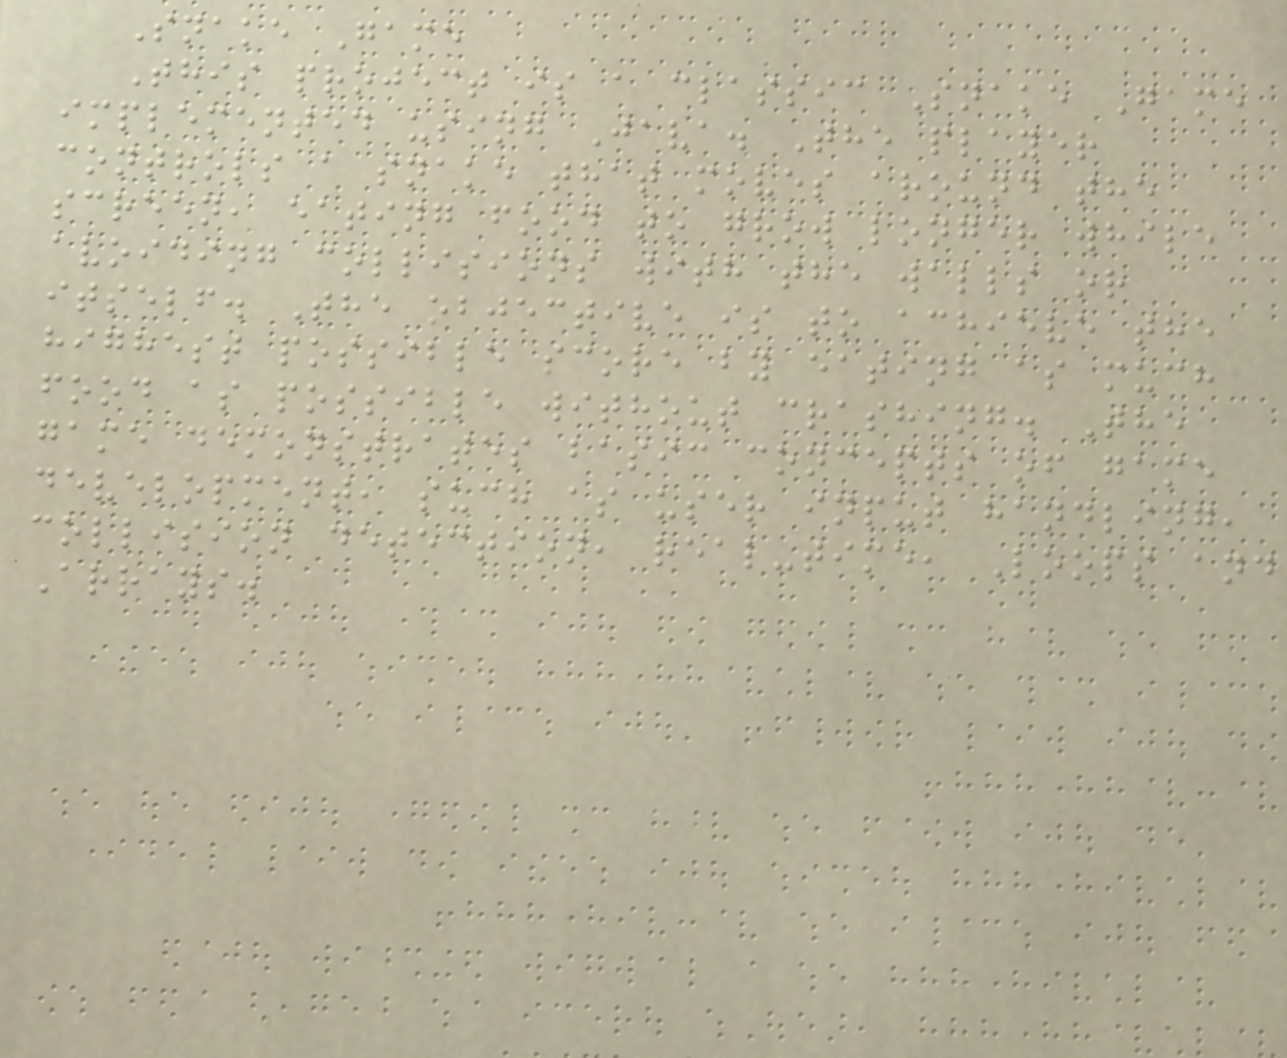Snake Game
This project is a classic Snake Game
implemented using Java. The player
controls a snake that moves around the
screen, eating food to grow longer while
avoiding collisions with the walls or
itself. The objective is to achieve the
highest possible score by eating as much
food as possible without crashing. The
game demonstrates basic concepts of game
development, such as user input handling,
collision detection, real-time, Loops and
Arrays.
